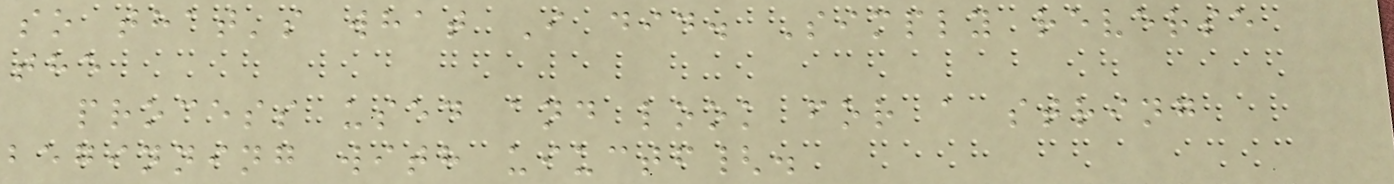so that's what I did. Simply reverse
the
process used and look for a string
beginning with uiuctf{.
